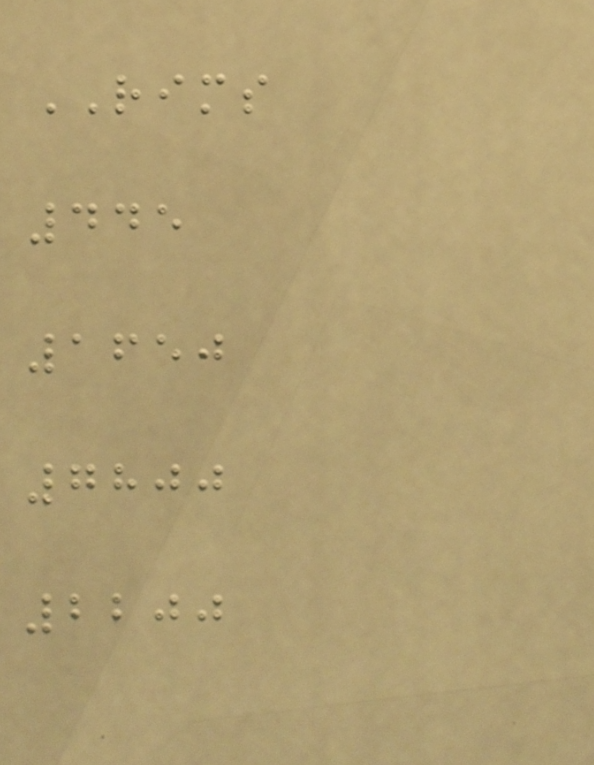RIMS
445
1650
7800
2200
